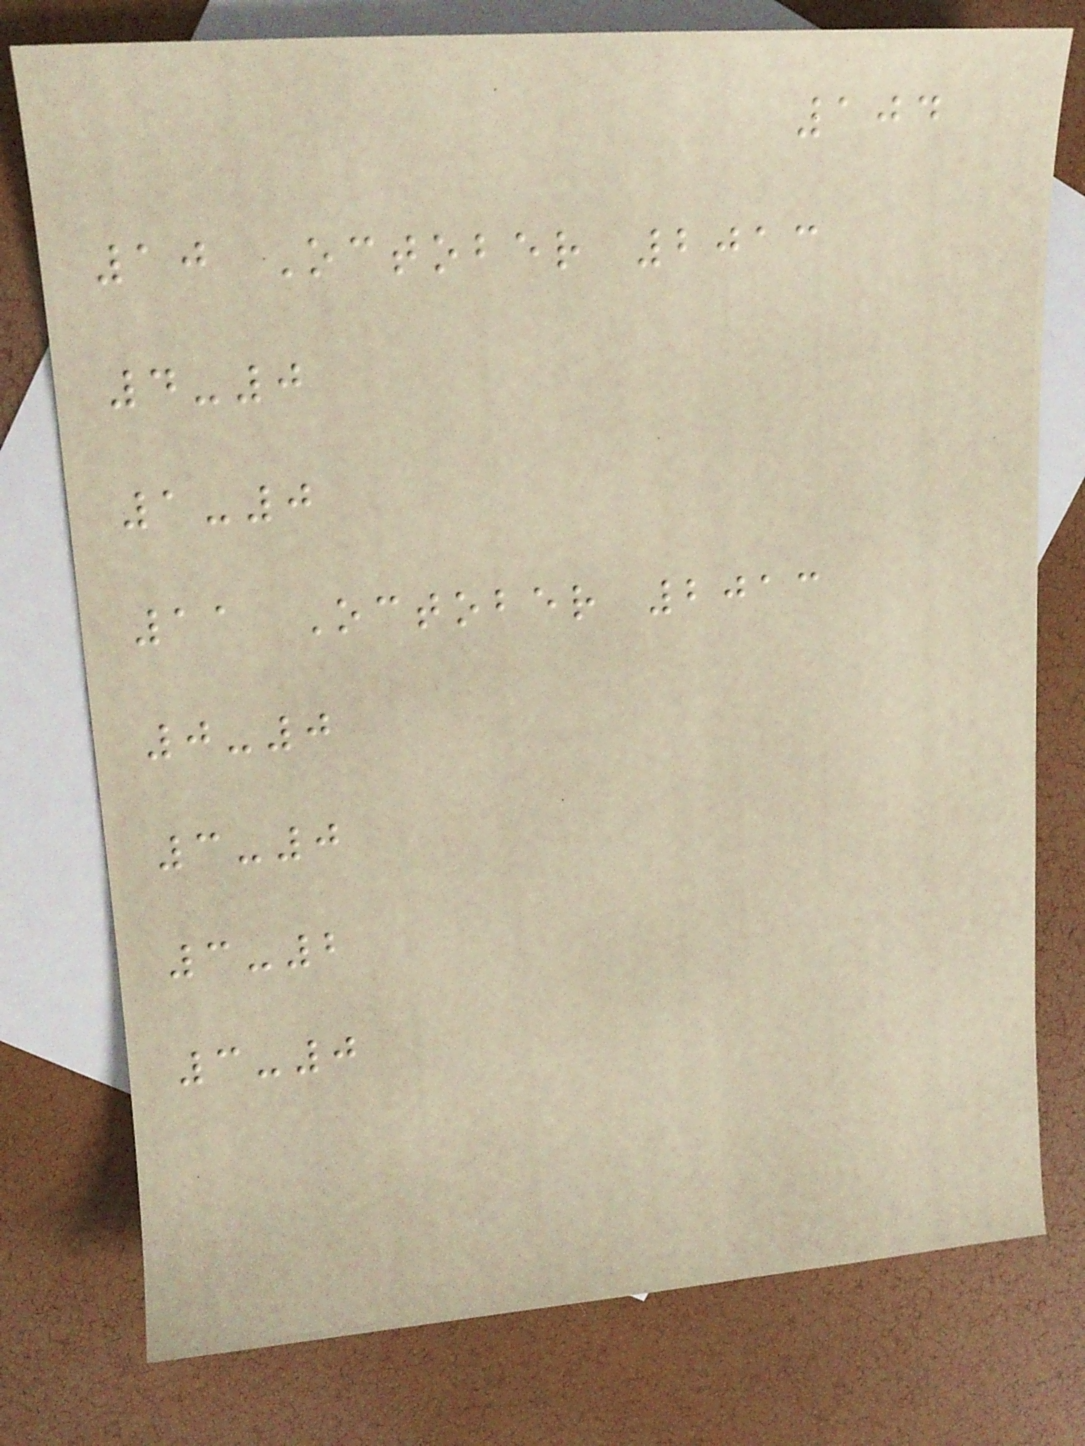104
10 October 2013
4-0
1-0
11 October 2013
0-0
3-0
3-2
3-0
